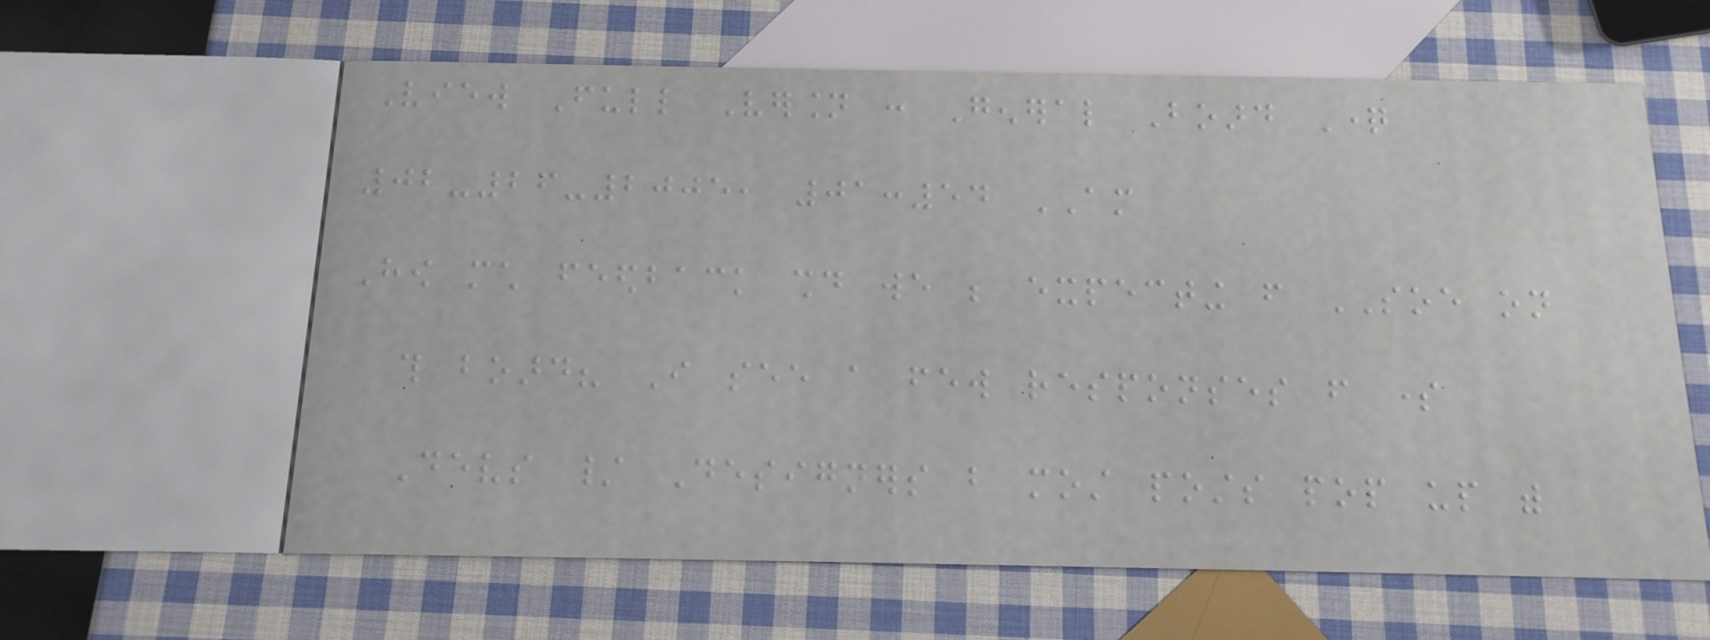View Full Version : General Board Question
02-26-2005, 01:54 AM
How much feedback should we be expecting from SOE on
this board? I see a few responses from some
Devs / Designers but most posts pop up with
